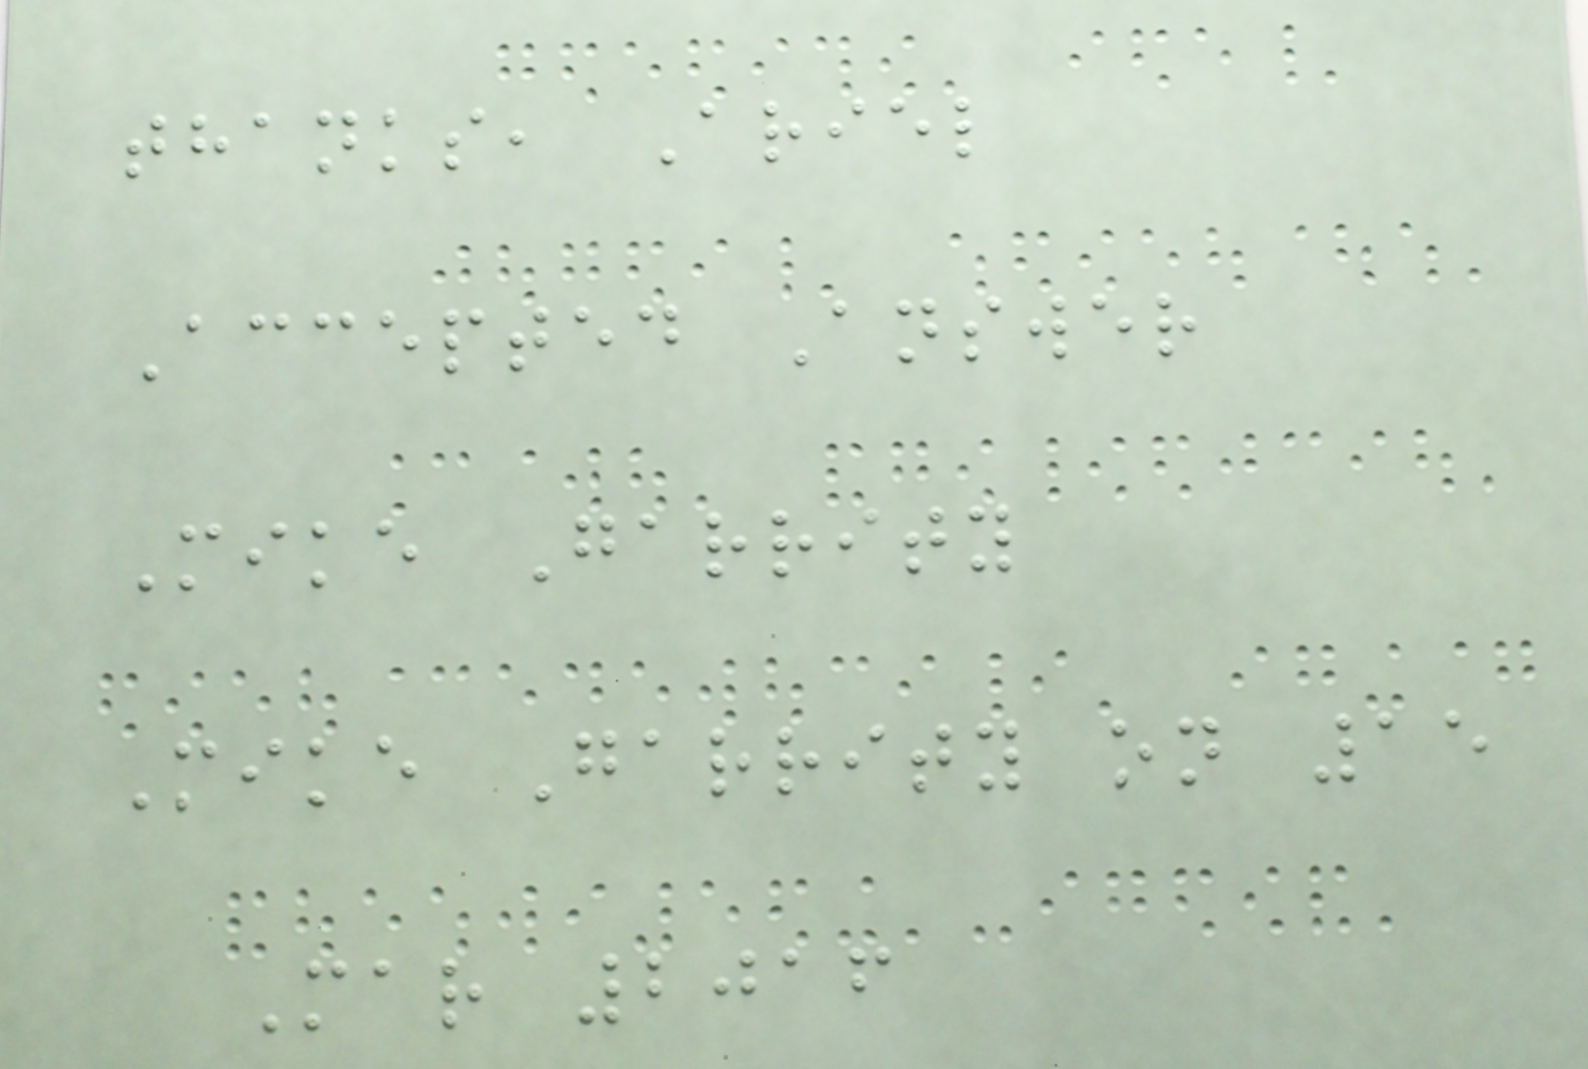thanks, Ariel
Accepted Answer
Mike Garrity
Mike Garrity on 15
Mar 2016
